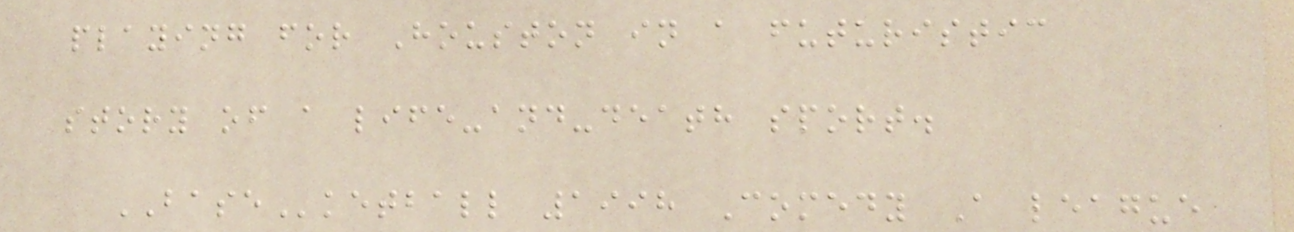playing for Houston in a futuristic
story of a life-and-death sport.
BASEketball 1998 Comedy A league
